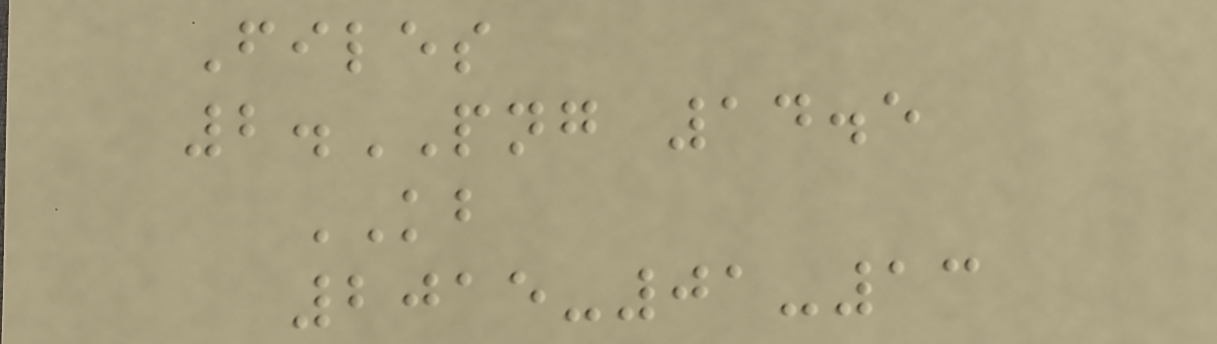Files
2.PNG 14.5
KB
2015-01-13
